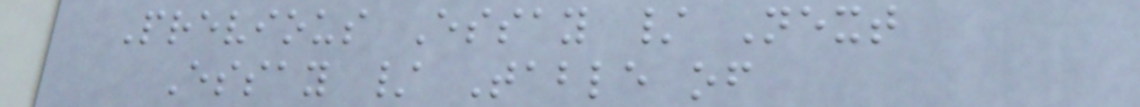Previous Essay / Next
Essay / Table of
